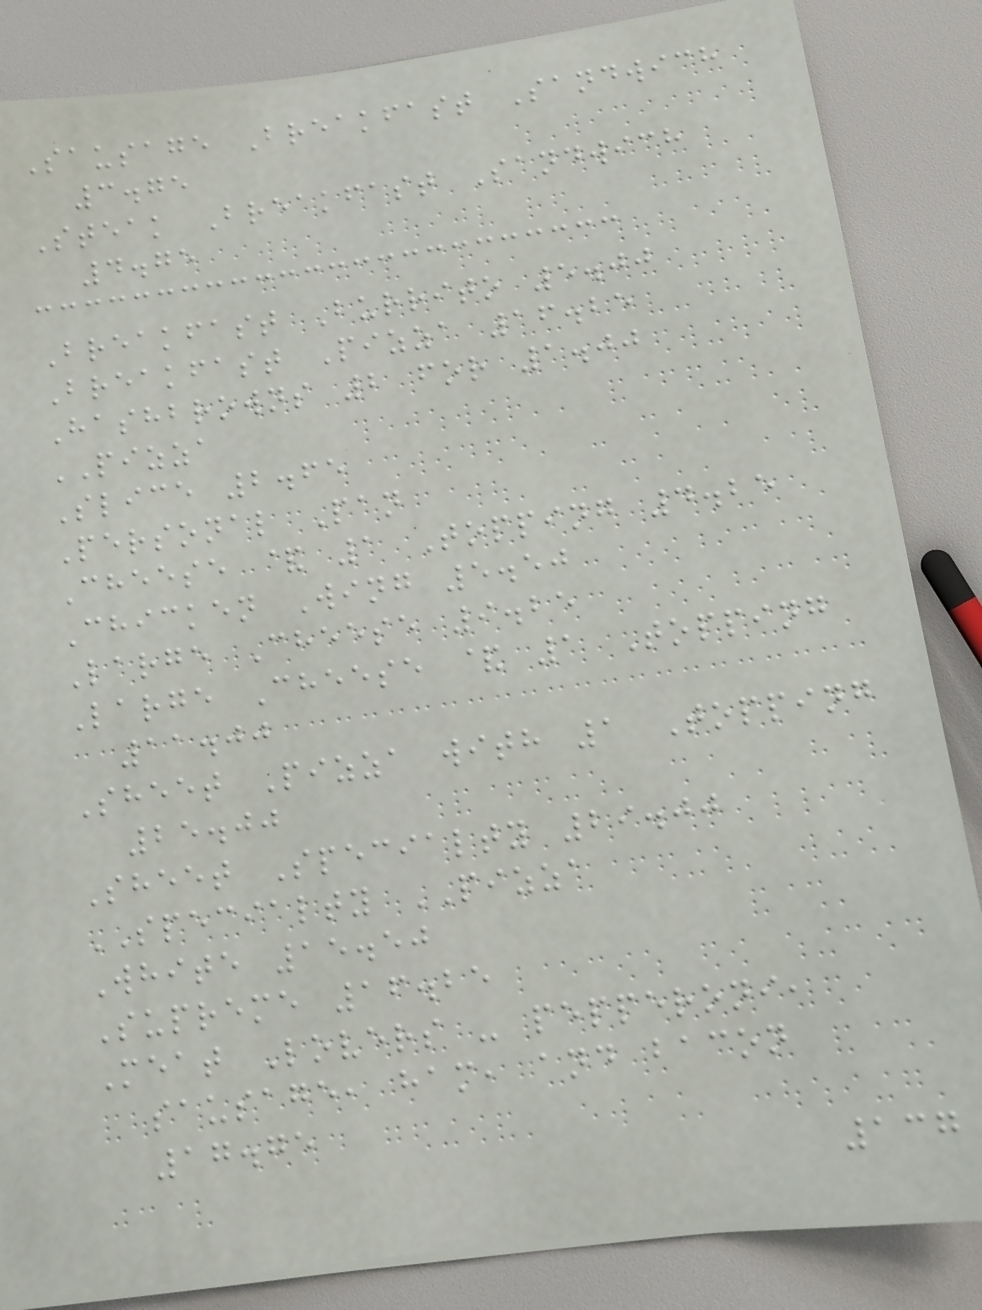Sausage Breakfast Sandwich
3.75
Steak Breakfast Sandwich
4.75
Breakfast Burrito 5.00
Breakfast Pizza 16.25
Hashbrowns 2 for 1.00
PIZZA
Slice 2.65
Personal Pan
Cheese & 1 Topping 4.25
Chicken Wing 5.50
Large Cheese 9.25
Large Cheese & 1 Topping
11.00
Sheet Pizza with 1 Topping
25.00
Sheet Specialty 29.00
SPECIALTY PIZZA
White 15.50
Supreme 16.25
Meat Lovers - pepperoni,
sausage, ham, and bacon
17.75
137
